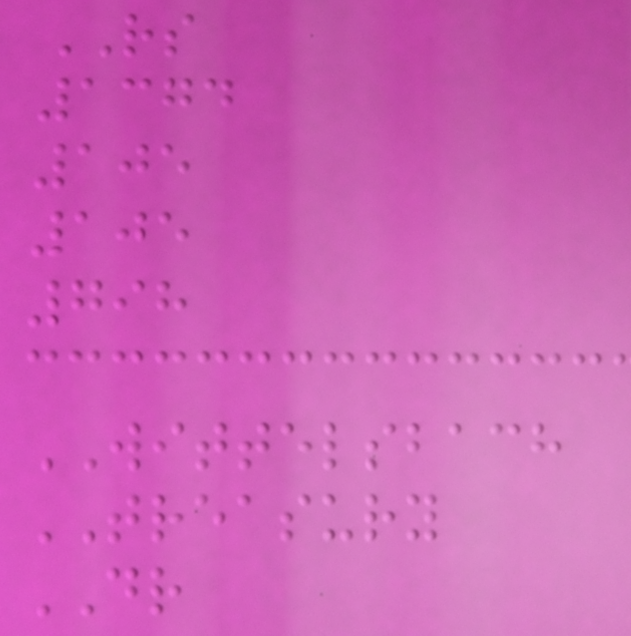RS
1374
105
105
798
WITTELSBACH
TREASURY
DR
